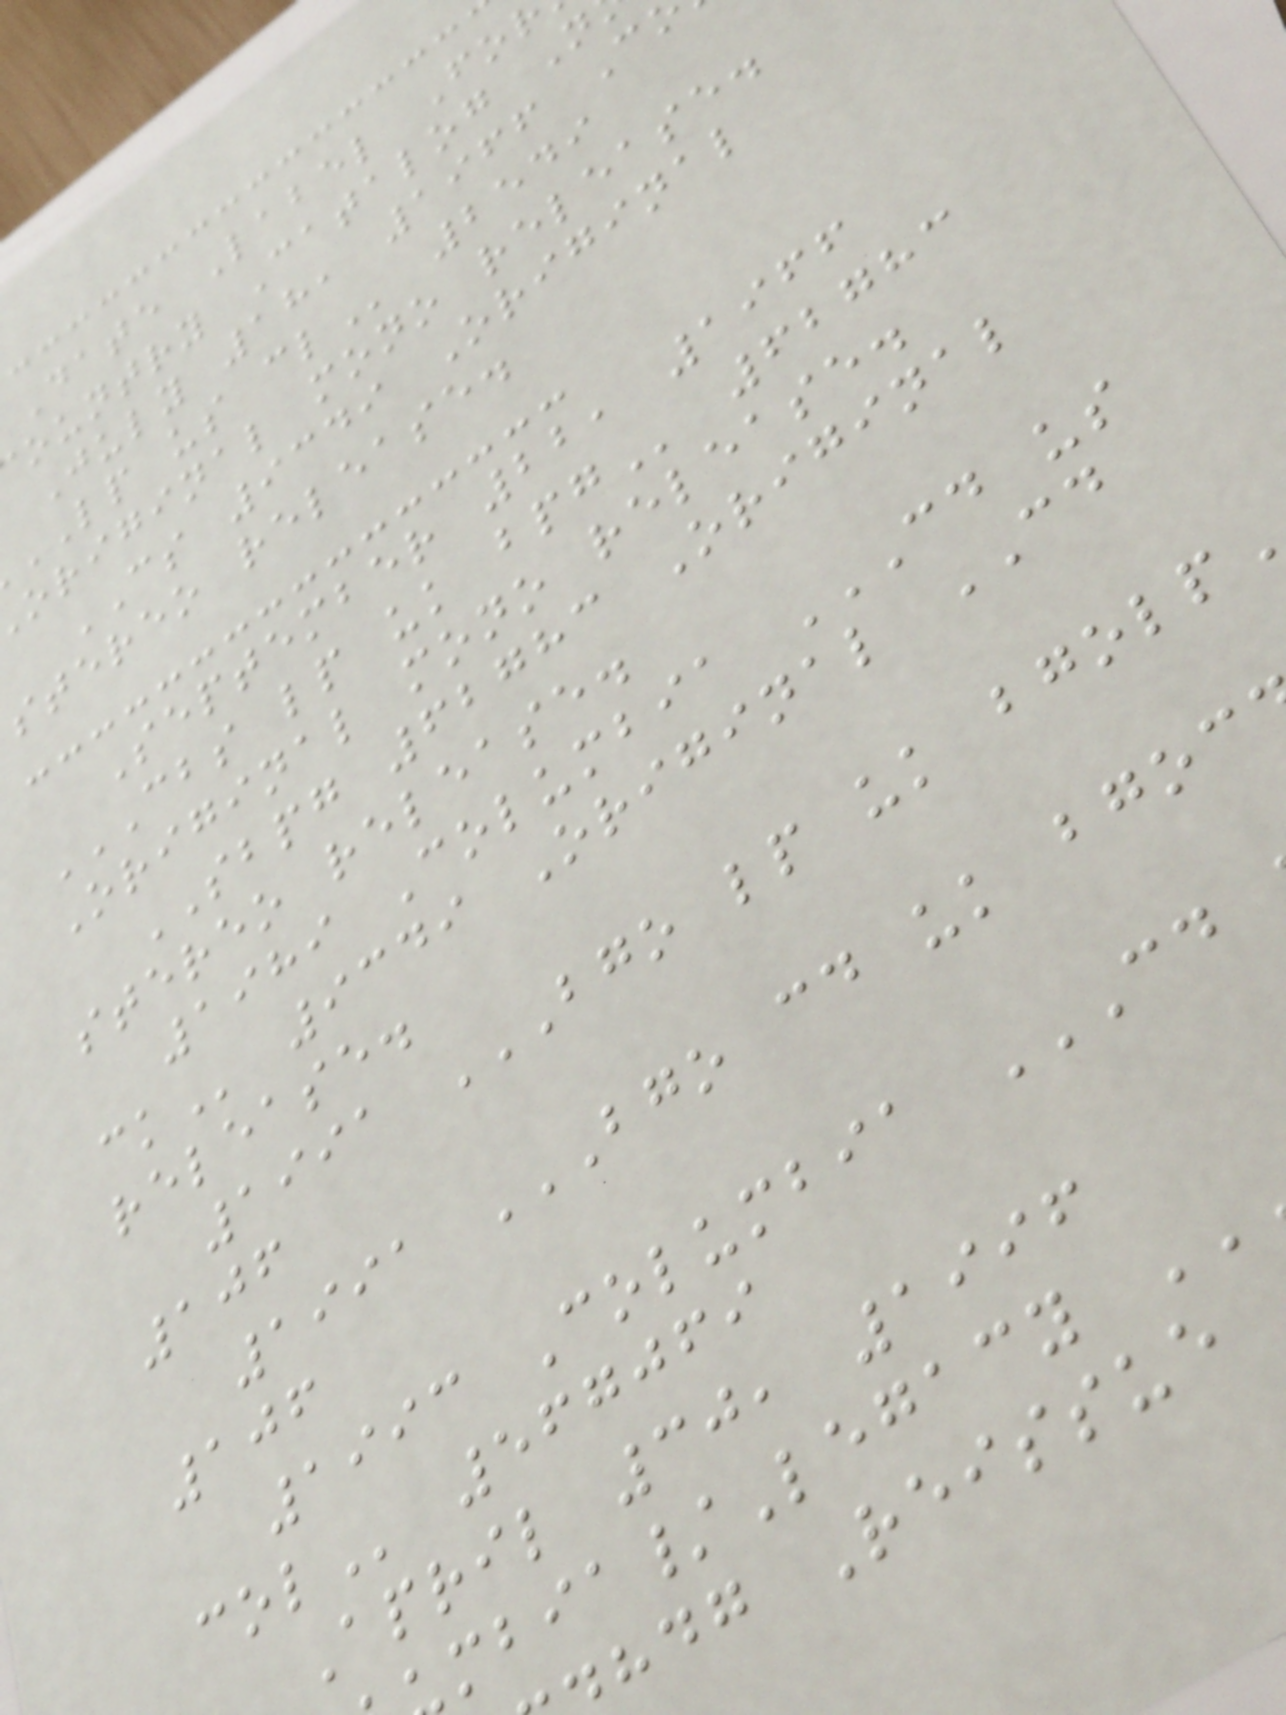Date Label Fo
ountry Catalog N
July 18, 1966 C
LP us
original mono release.
CS 9349 Original
stereo release.
September 22, 1966
CBS LP UK BPG 62783
Original mono release.
SBPG 62783 Original
stereo release.
1989 Columbia CD US
9349 Original CD
release.
106
106
567069
April 30, 1996
mbia/Legacy
hdg Reissue
